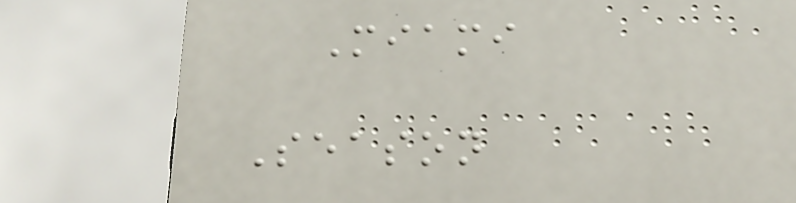Miami
Season
